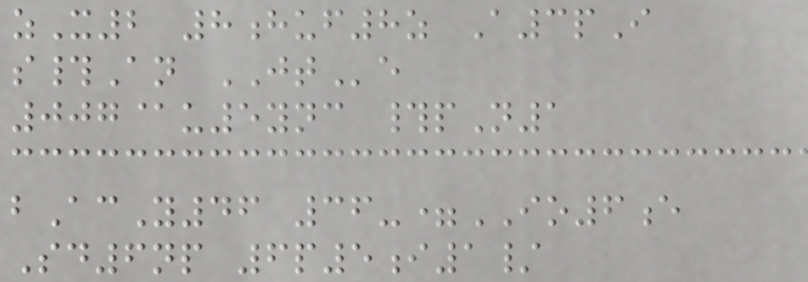zX2 8huf8z A3pI
s#An JTe
007@u5ync #pN1
bAcY46 36-=IO6e
Sd6np 6p5i1/
